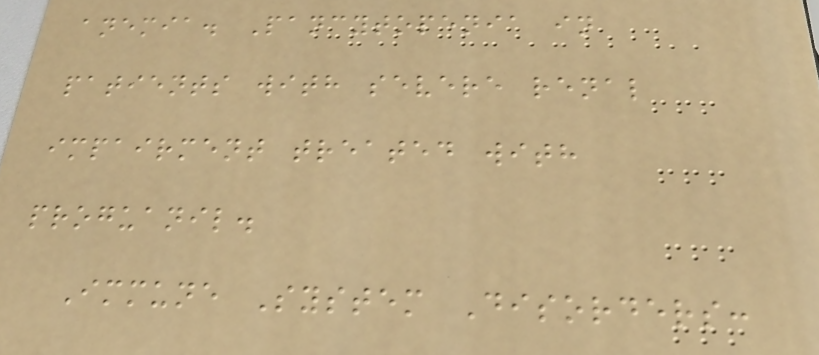anemia. Pancytopenia in
patients with severe renal
impairment treated with
proguanil.
Immune System Disorders:
